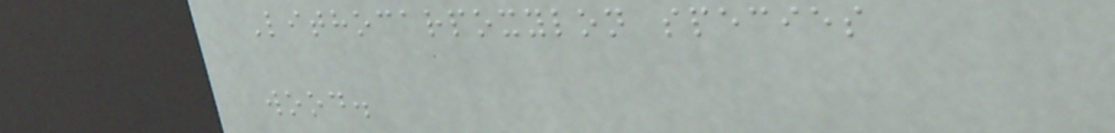Lithocarpoxylon species
wood.
